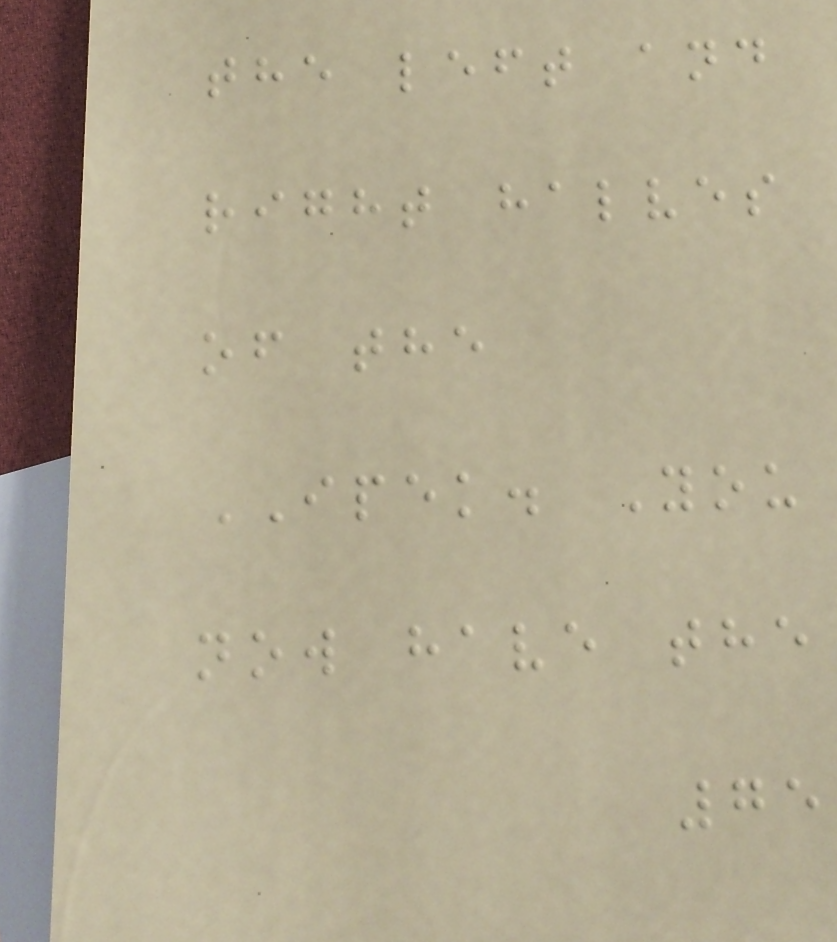the left and
right halves
of the
IPEK. You
now have the
75
